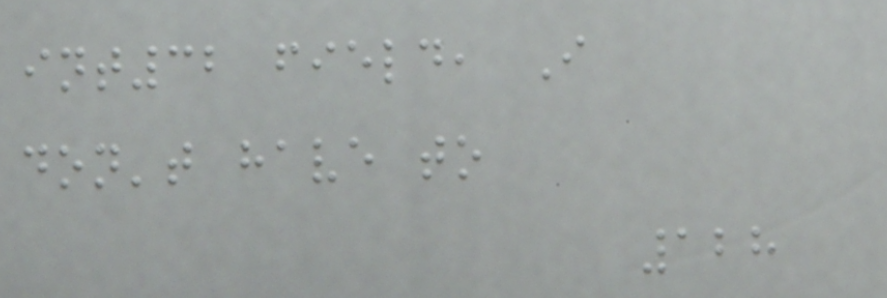int32 field, I
don't have to
128
